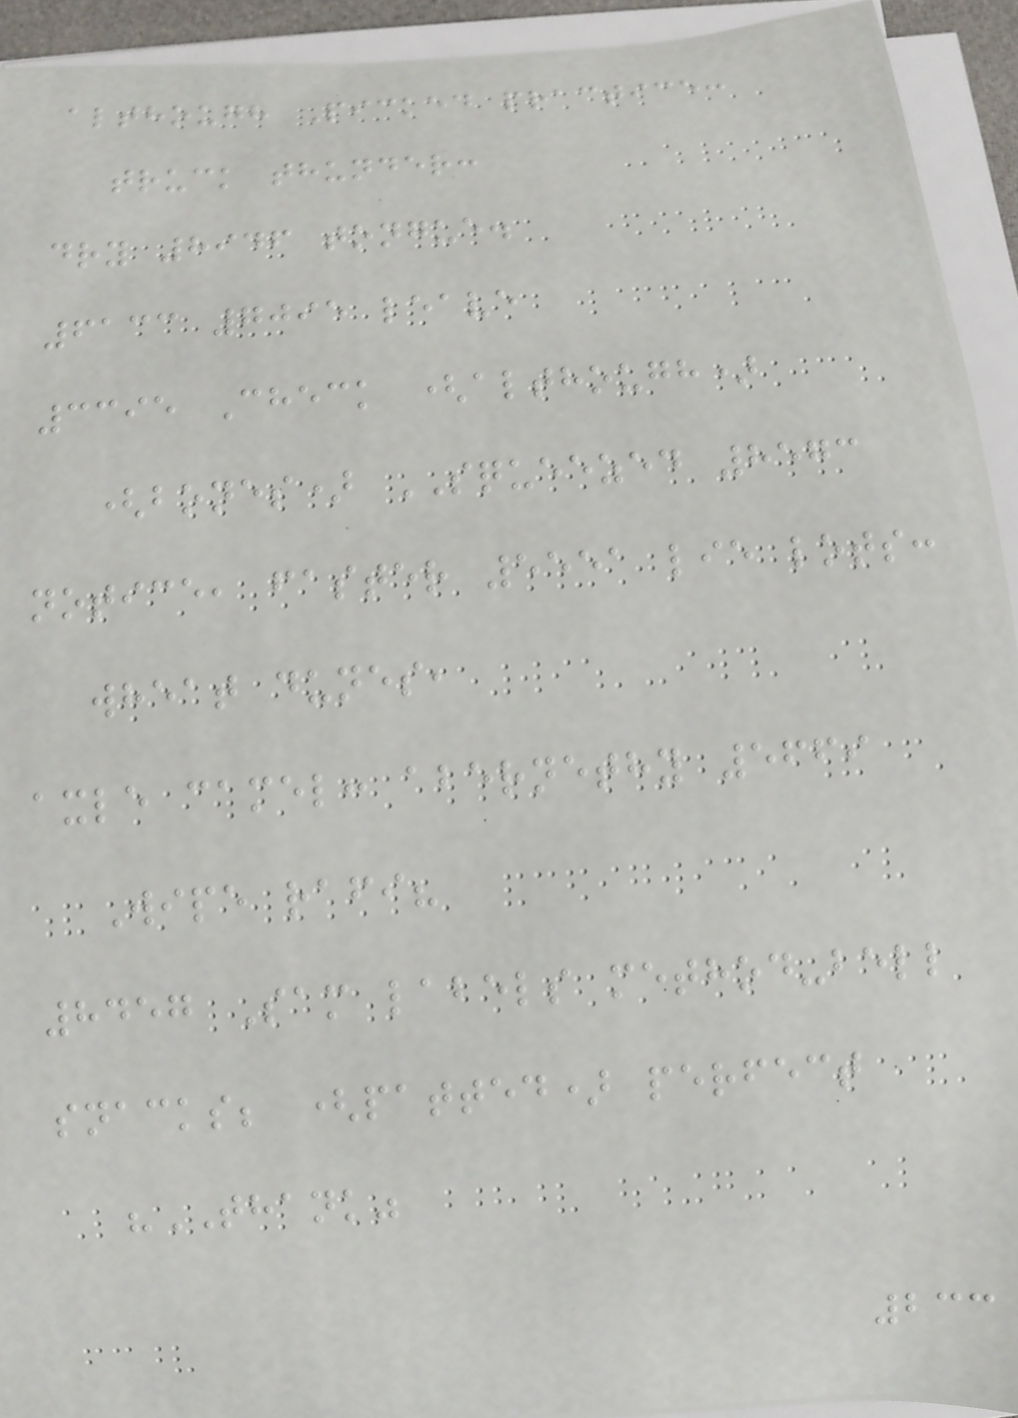although Picked practice:
truck thunder:
dry 8946 tongue.
6133 7095 leave
3395 Check (although)
(bones) SQUEEZED 8573
notice, faster 5551 lie lots:
wheat dunes,
axle camel: abernethy 5669
Wipe rafi?
8457 Sam labels method-bell
snacks; (patted) perfect
"THANK"
233
